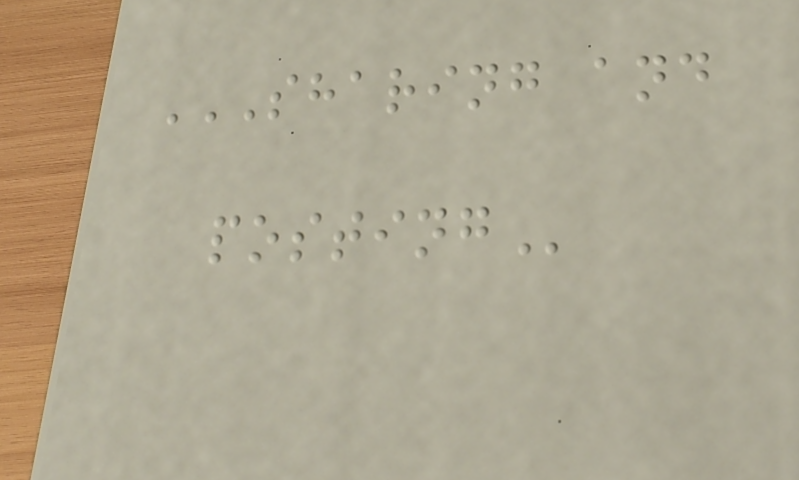SHARING AND
POSTING
